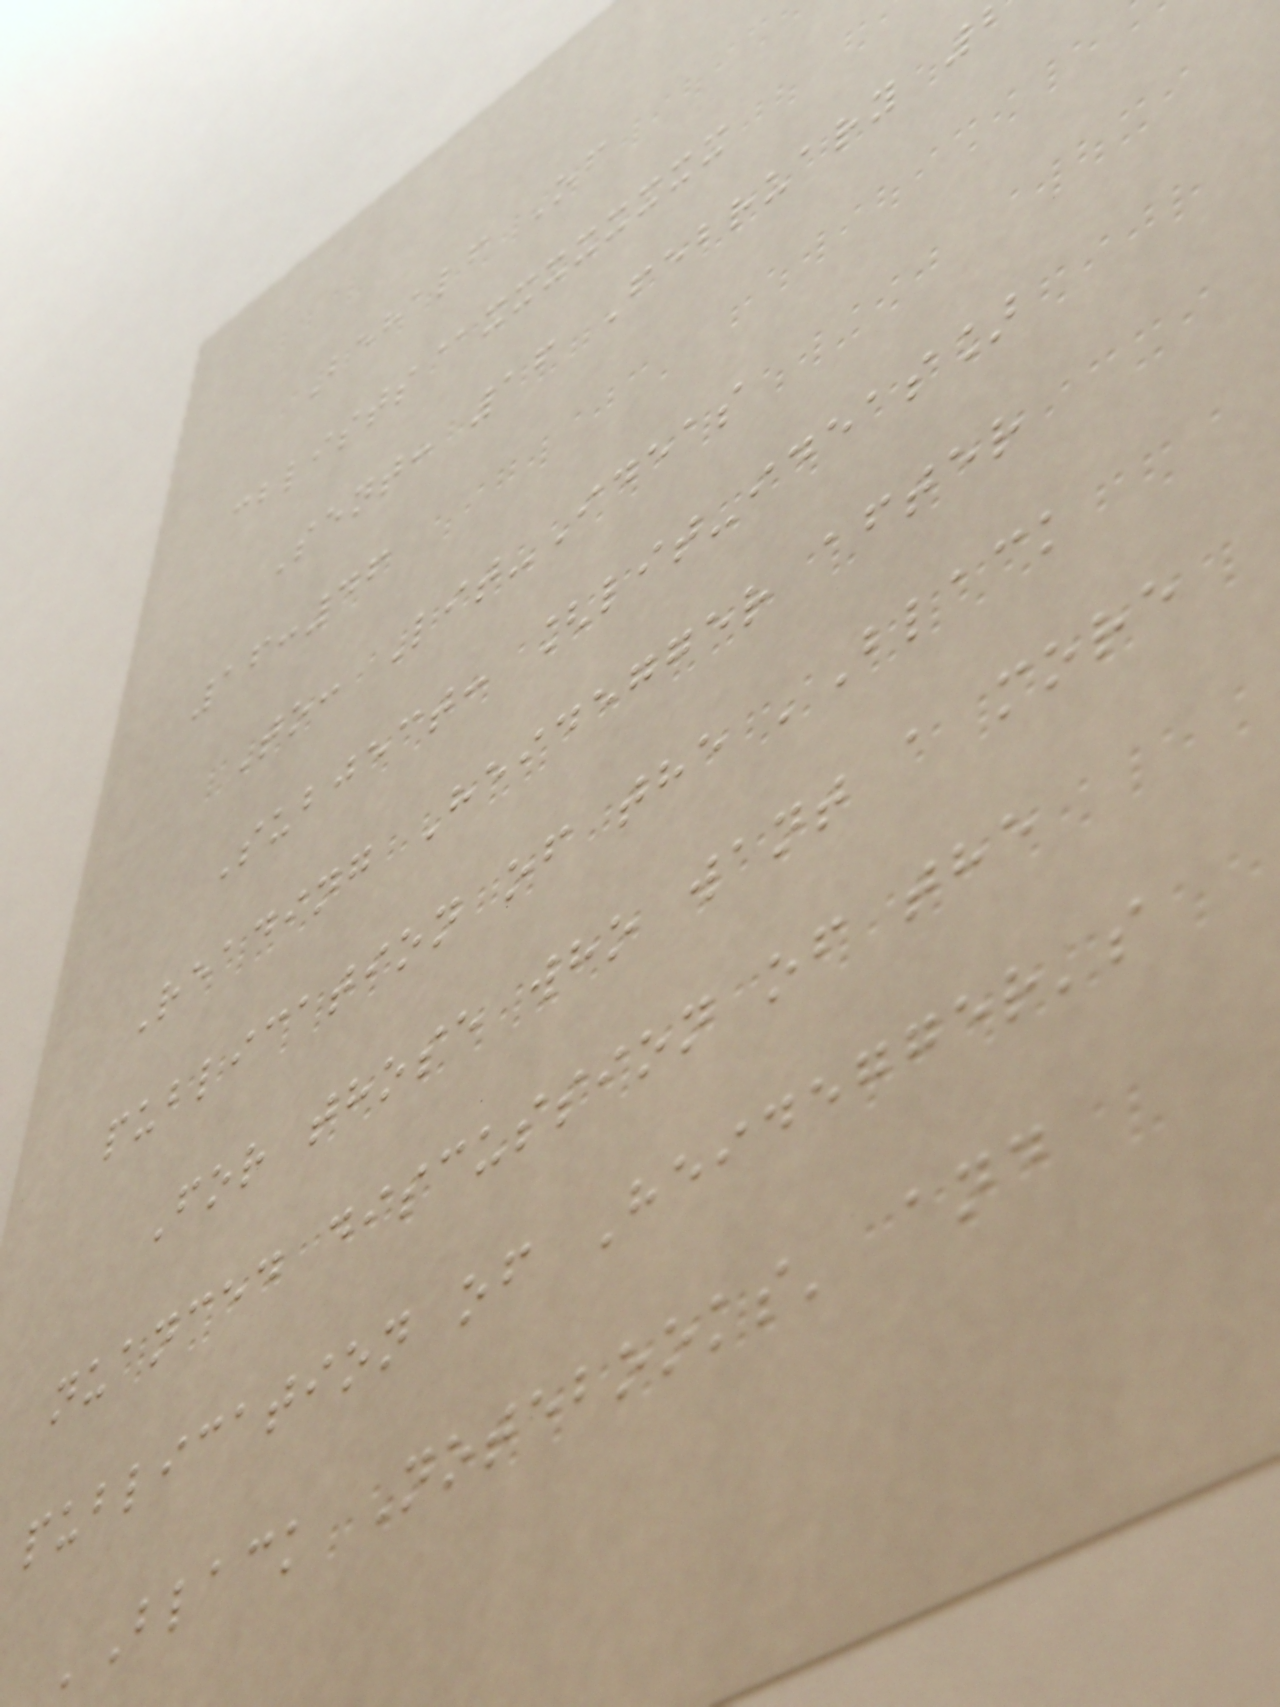Behalf Of
cblists@xxxxxxxx
Sent: 16 February
16:46
To: Lit-Ideas
Subject: [lit-ideas]
Reading Heidegger after
publication of the 'Black
For those who want a more
nuanced discussion of the
publication of Heidegger's
'Black Notebooks' and
